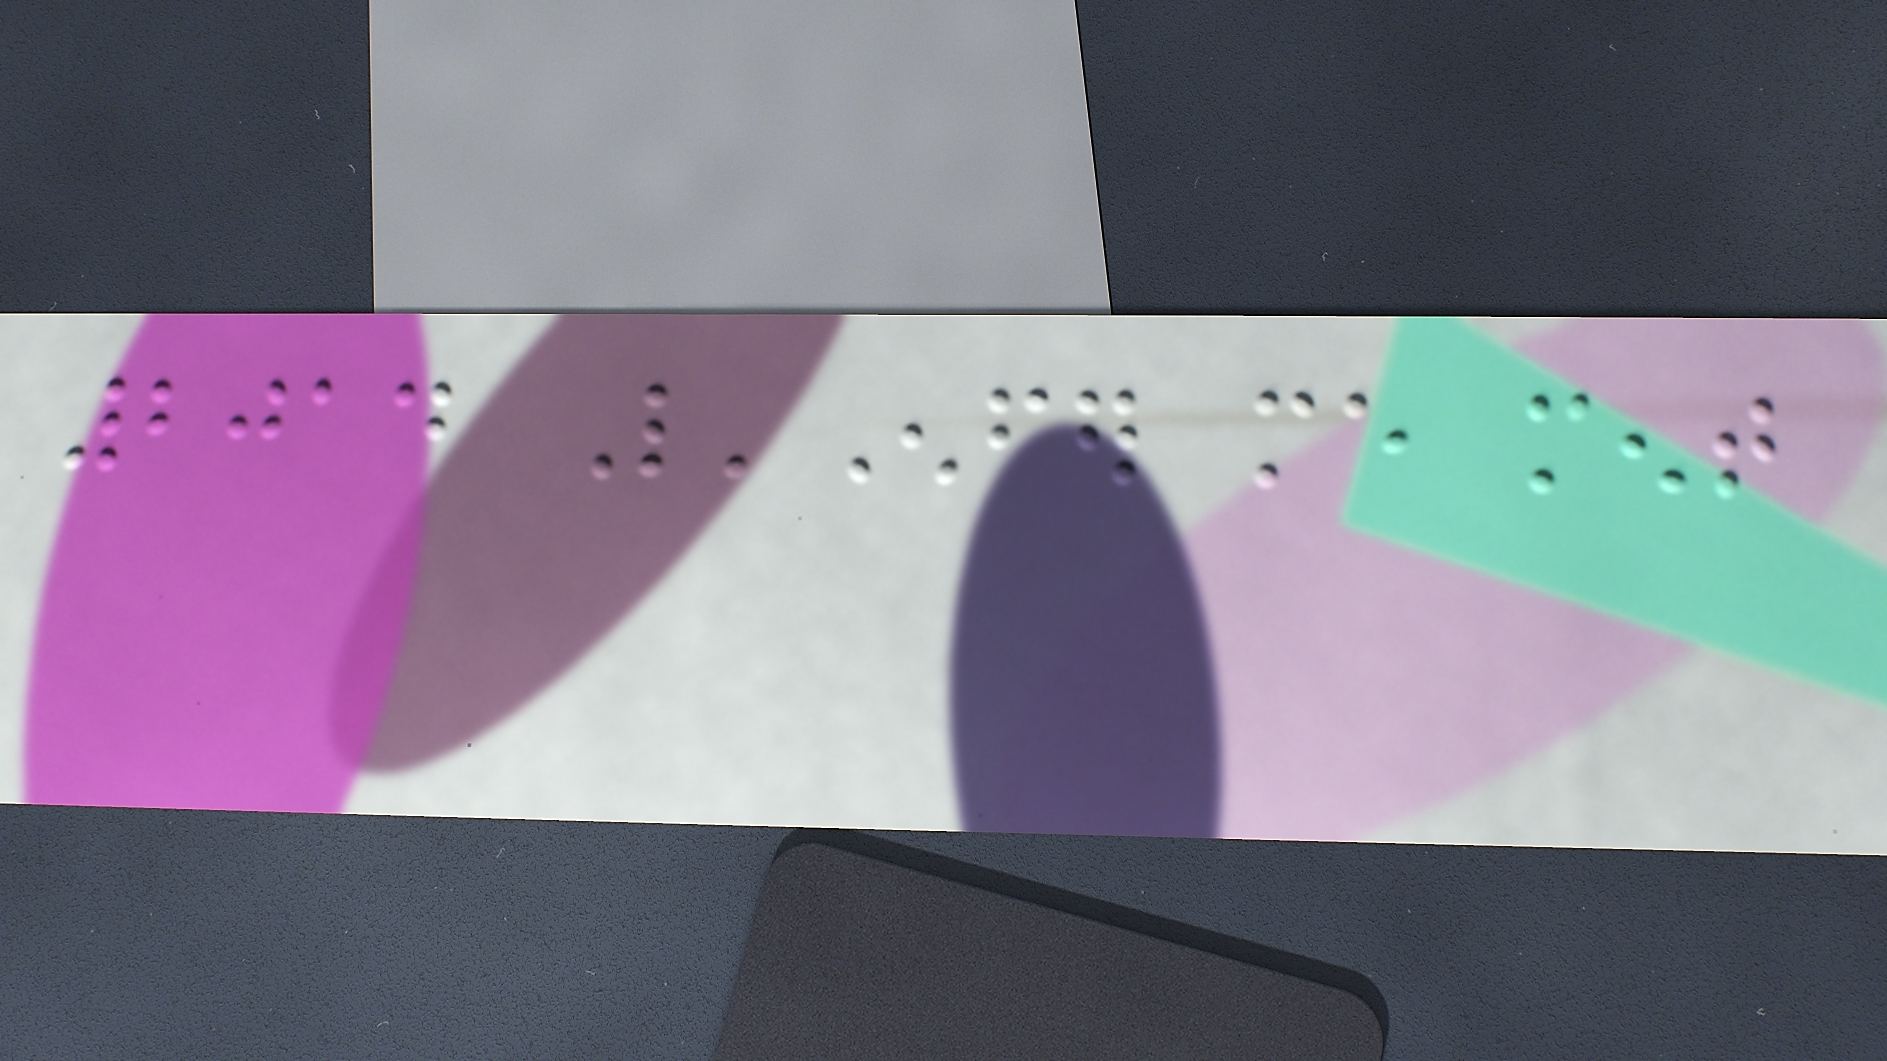2014 L'Enfer me ment
